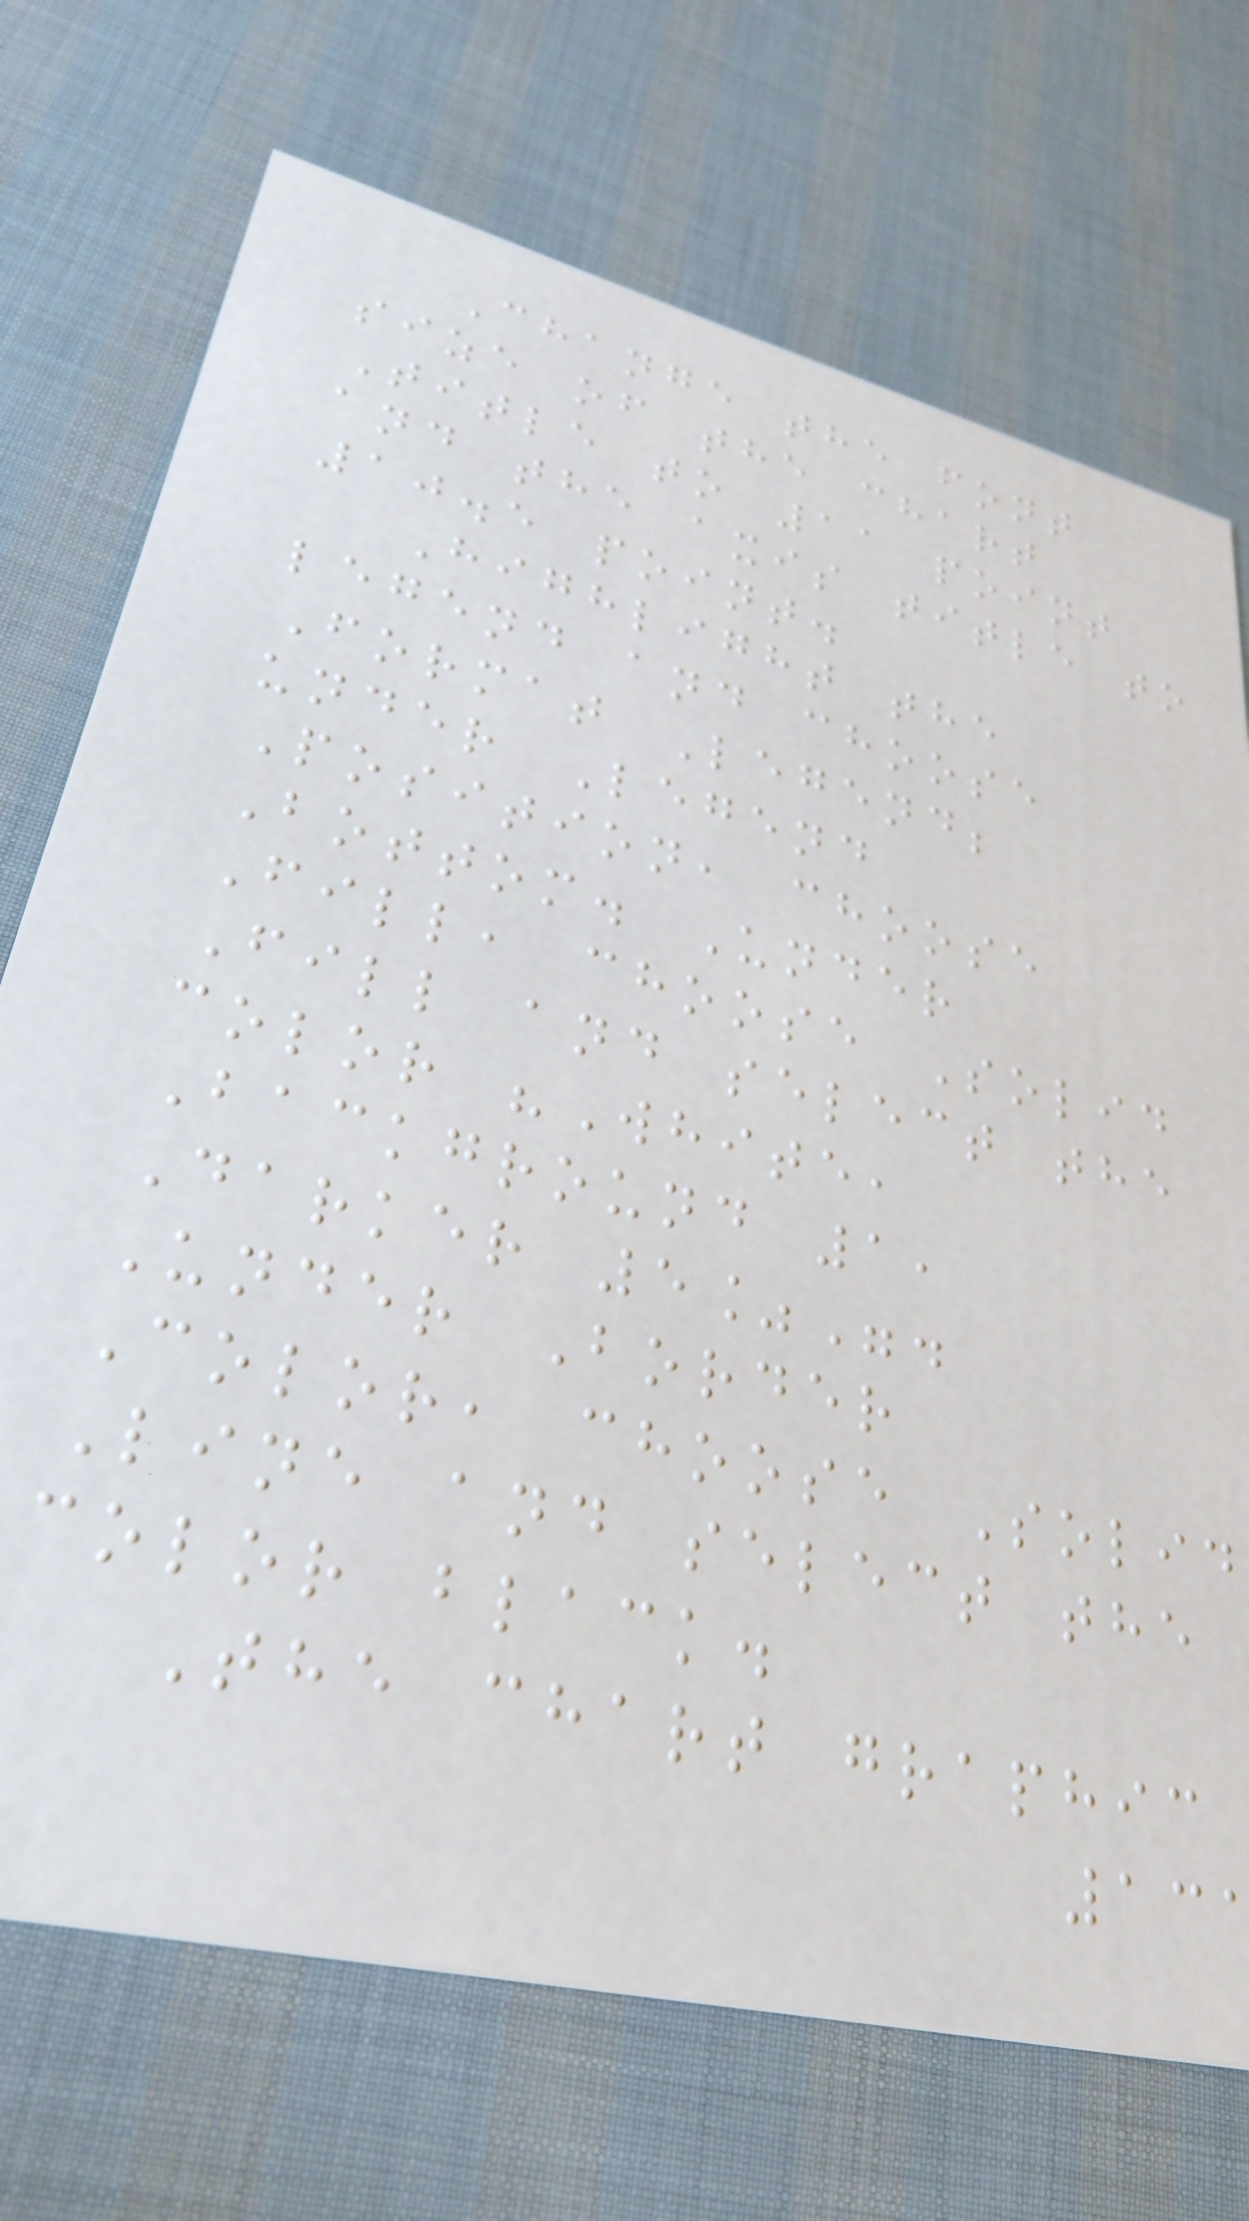Change the font
size of the chart
Title to 11 point
and the axis title to
10.5 point.
Highlight the
legend and choose
Format Legend;
under Legend
Position, choose
Bottom. Under
Fill, choose Solid
Fill and select the
color "White,
Background 1,
Darker 5%".
Under Border
Color, choose Solid
Line and select the
color black.
The chart graphic
